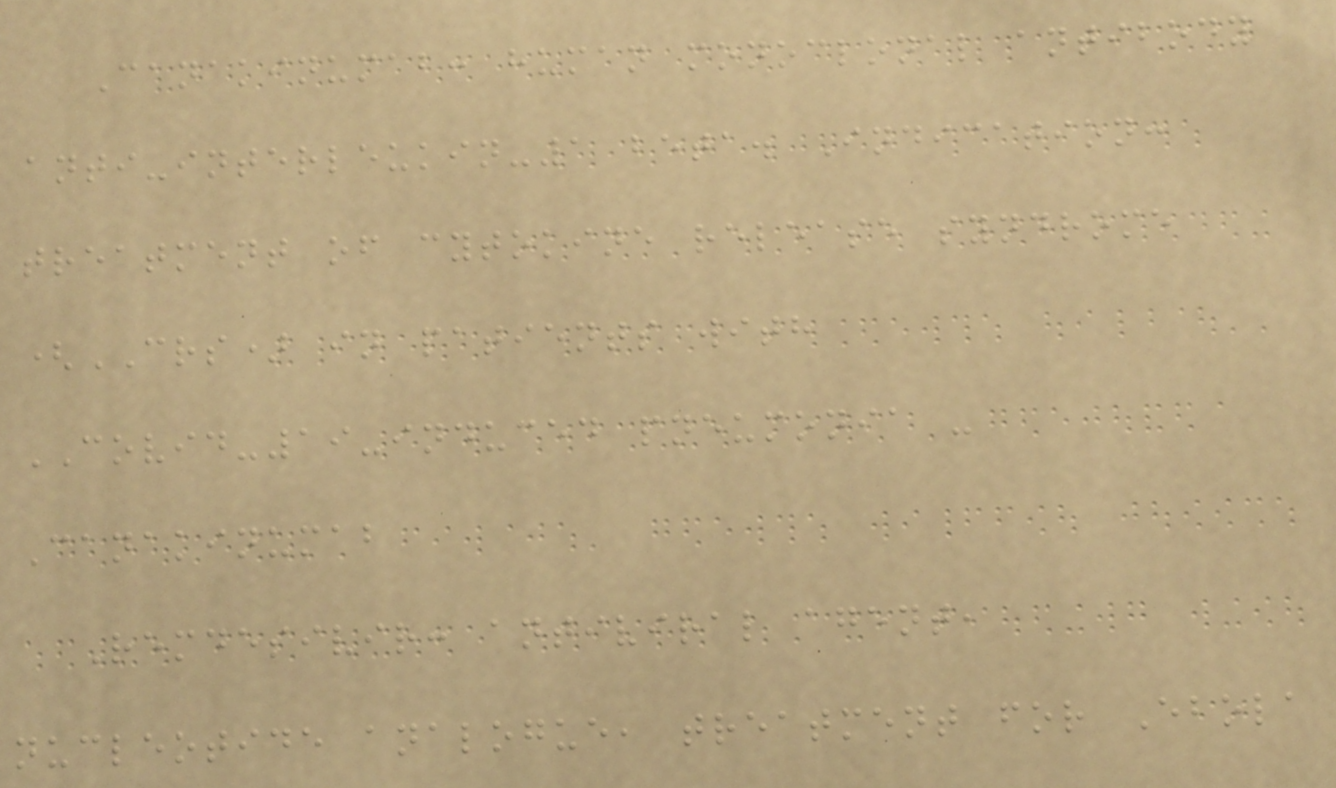Canakinumab: human monoclonal antibody
anti-interleukin-1 beta. Indication:
treatment of cytokine release syndrome
(CRS) in patients with
COVID-19-induced pneumonia -
Canakinumab
Remdesivir: antiviral agent,
nucleotide analogue, treatment for Ebola
